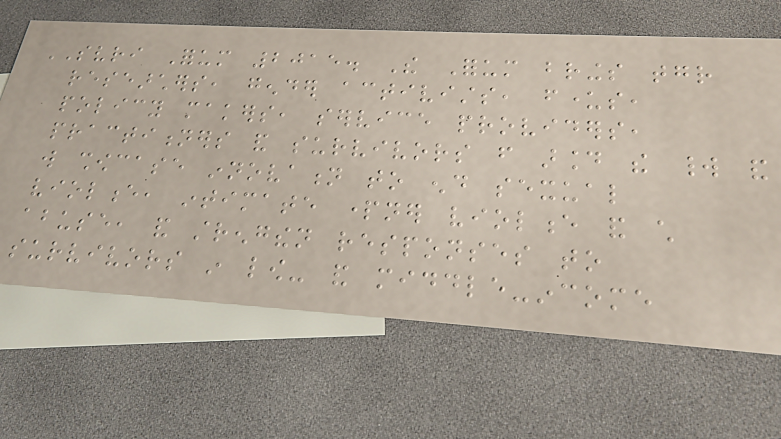SVRI Forum 2015. The Forum brings together
researchers, gender activists, funders,
policy makers, service providers,
practitioners and survivors from around the world and
will showcase innovation to end sexual
violence, intimate partner violence and child
abuse, and strengthen responses to
survivors in low- and middle-income
